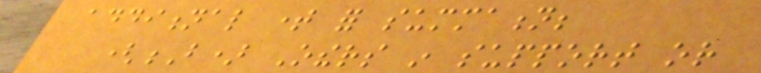additional time for summation;
(B) Others in support or
